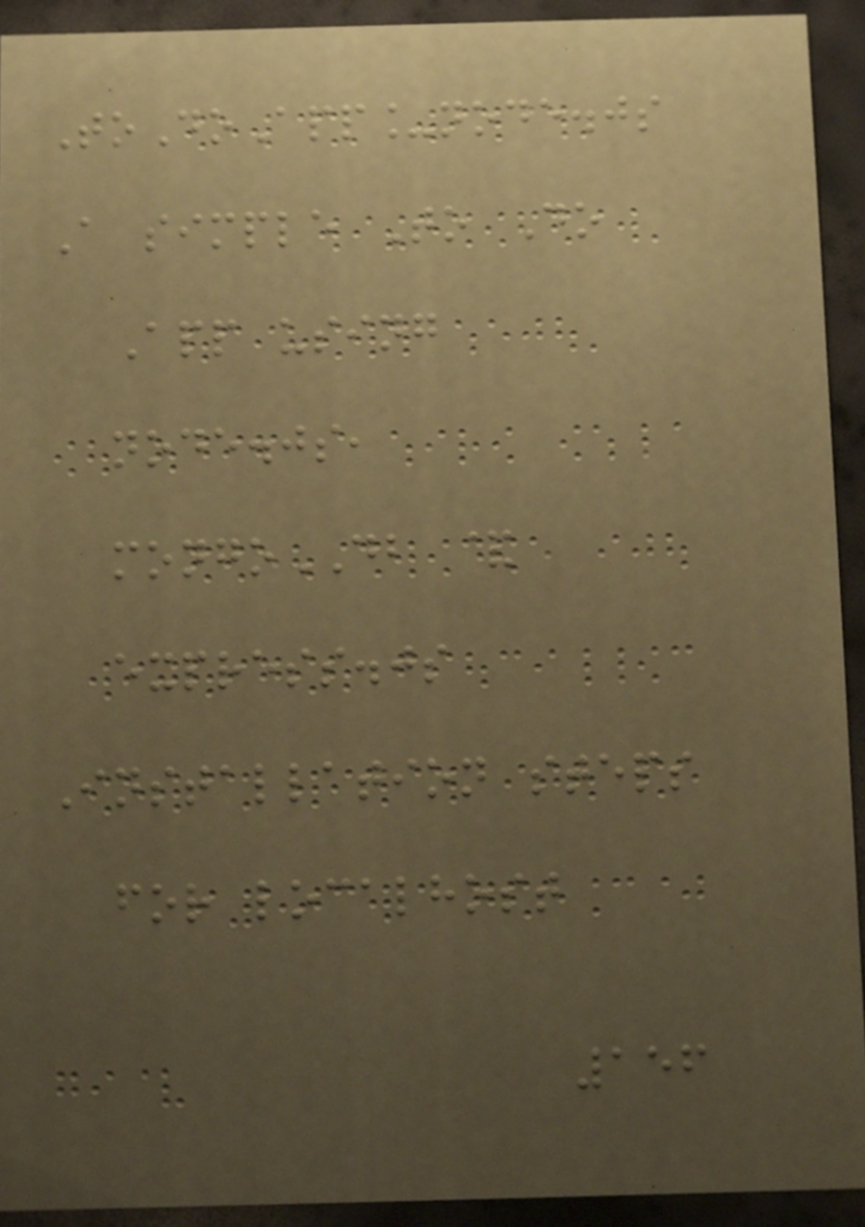ToDoApp_node.js
A simple To Do
App using
node.js,
mongoDB &
express.js
Installation steps
for localhost
156
